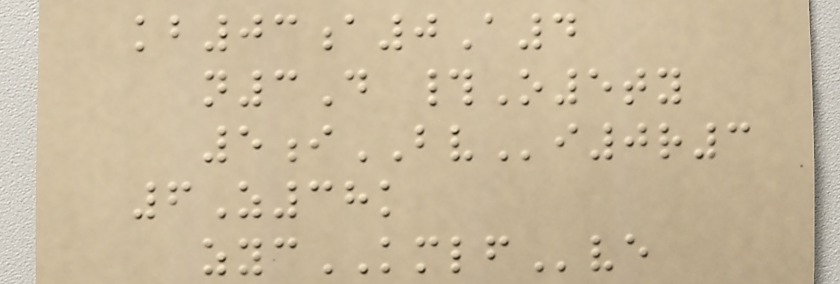kb03a0A4
n3D #O5ty
5iBVi0r3
6Z38k
zycKMLFve
